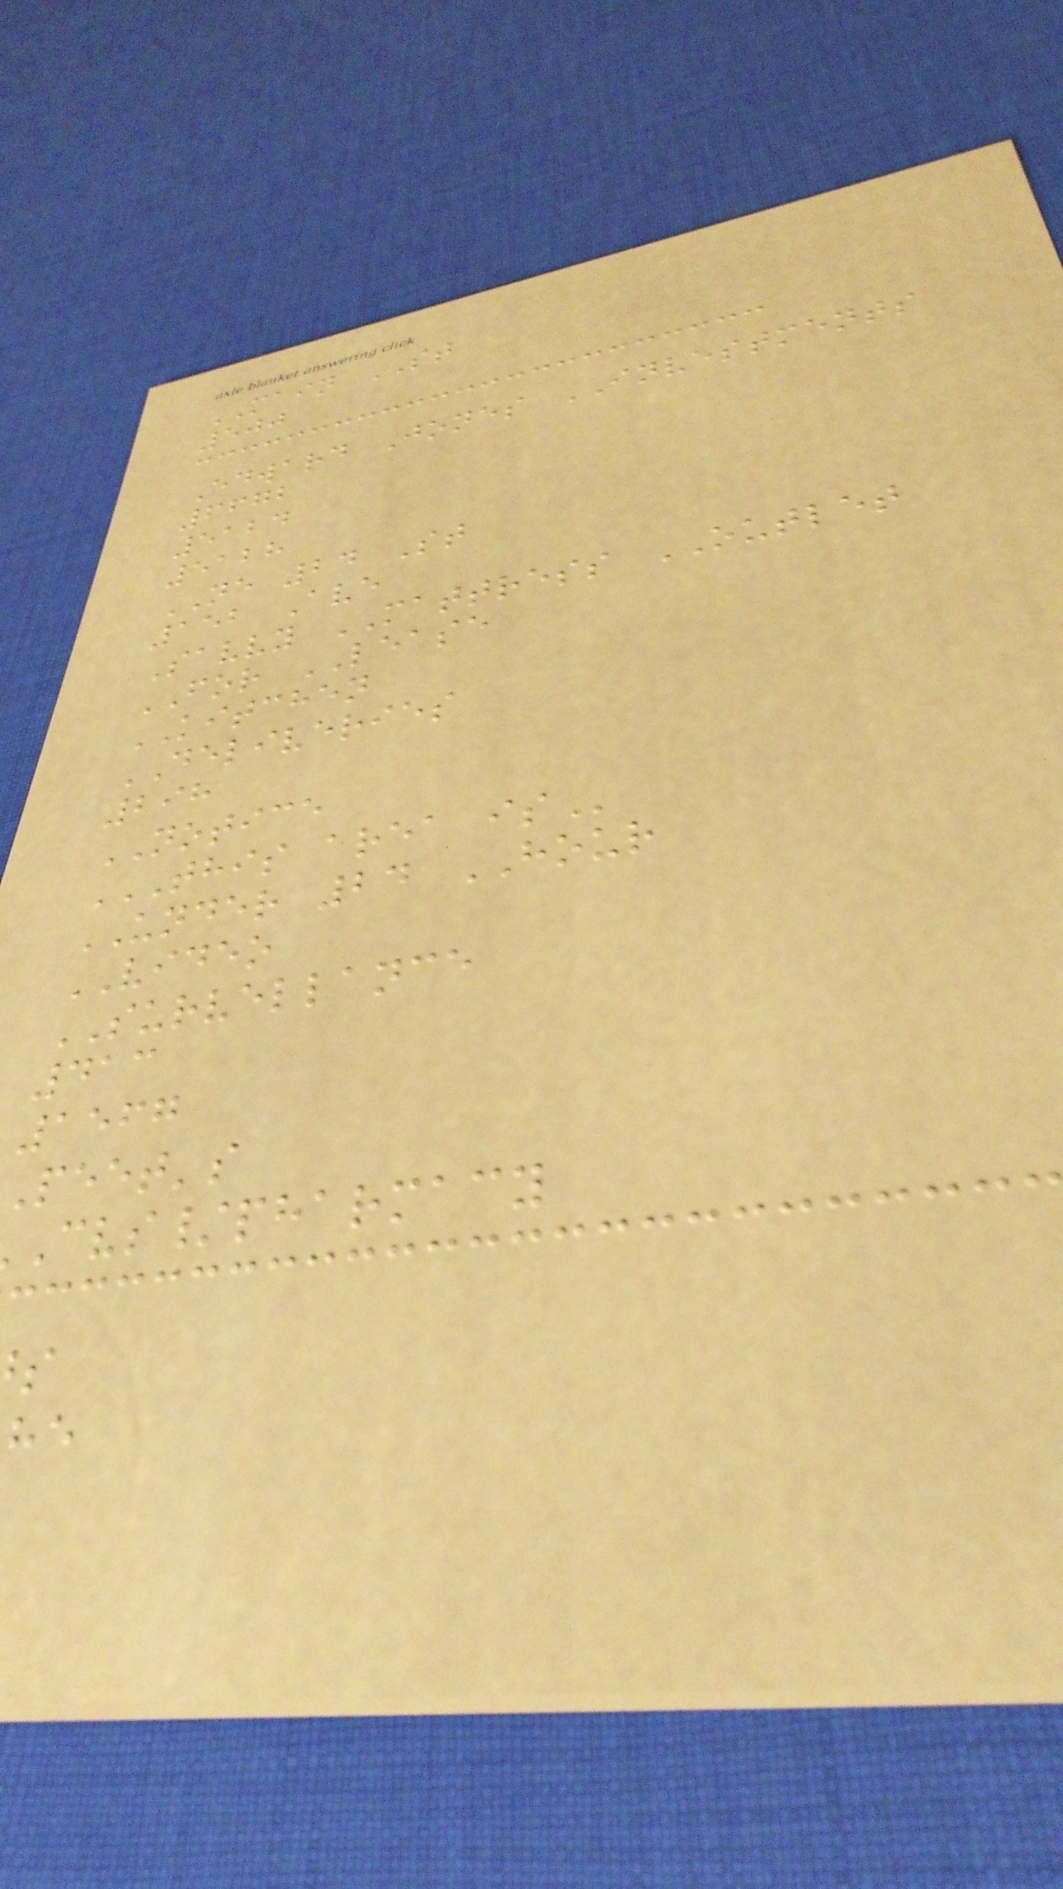MAIN ST
500
Edward Jones INVESTMENTS
6672
5124
5128
NE 24 St
152 Ave
Savvy MATTRESS OUTLET
FOR LEASE
KITCHEN
DELIVERIES
298
NOTICE
THIS AREA IS
UNDER 24 HOUR
VIDEO
SURVELLANCE
413
1567
peet's
cvs/pharmacy
